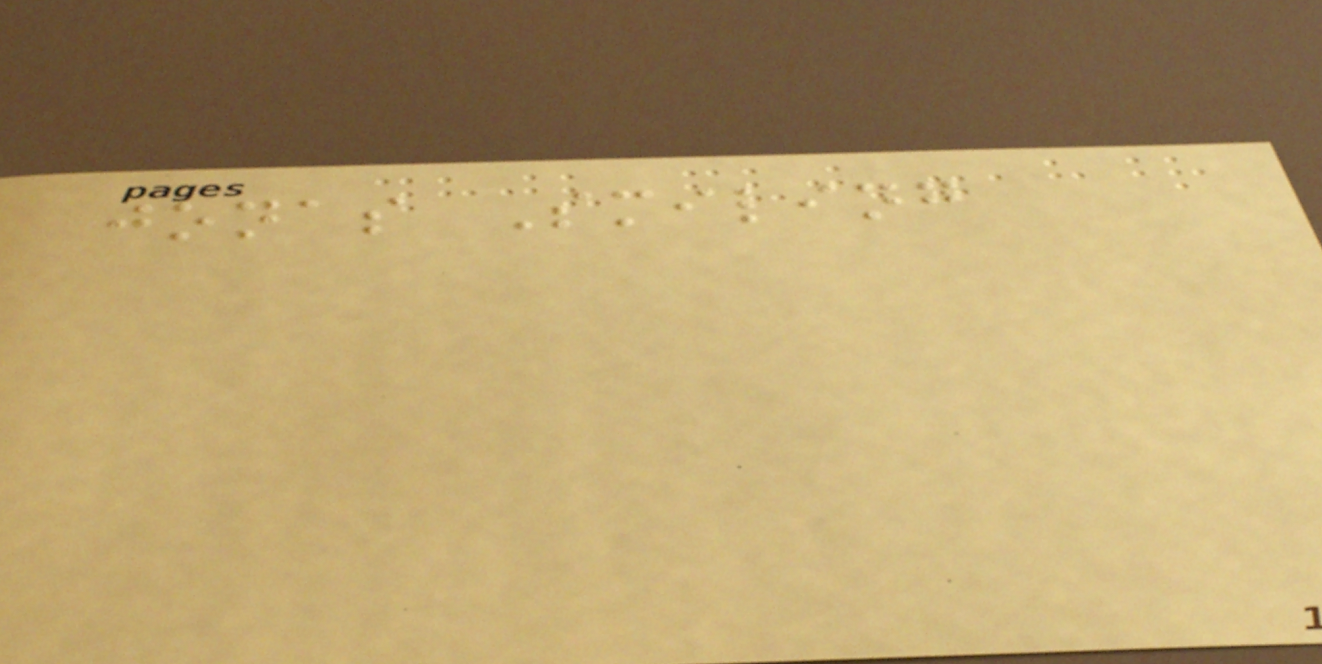jonas Smiling
